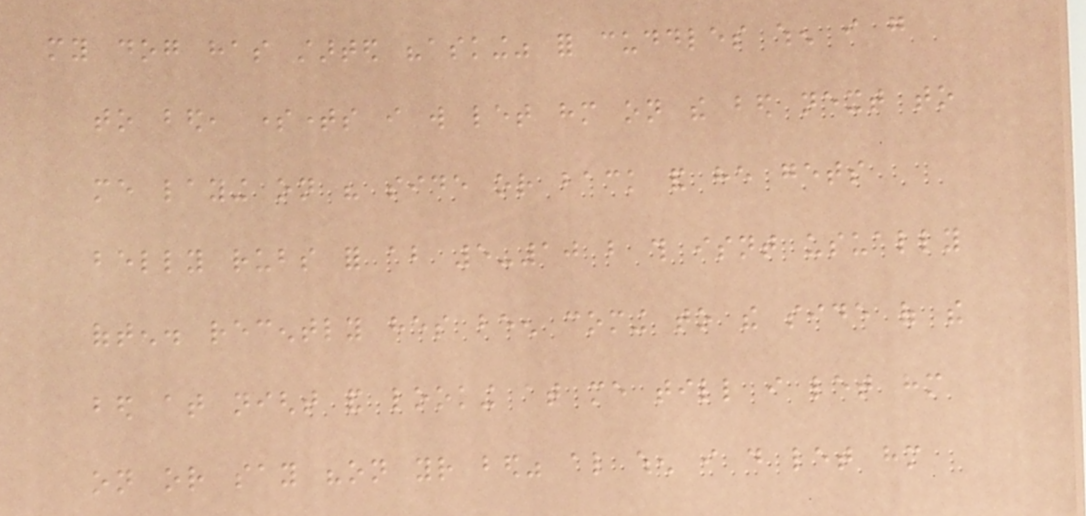my dog has started "asking" for cuddles when i go
to bed, sometimes i will let him on the bed next to
me laying on his side or back and he gets
belly rubs for about 5-10 but this isnt usually
often. recently hes been coming to the side of the
bed at night and looking at me till i let him
on or say "on your bed" also when i do let him
